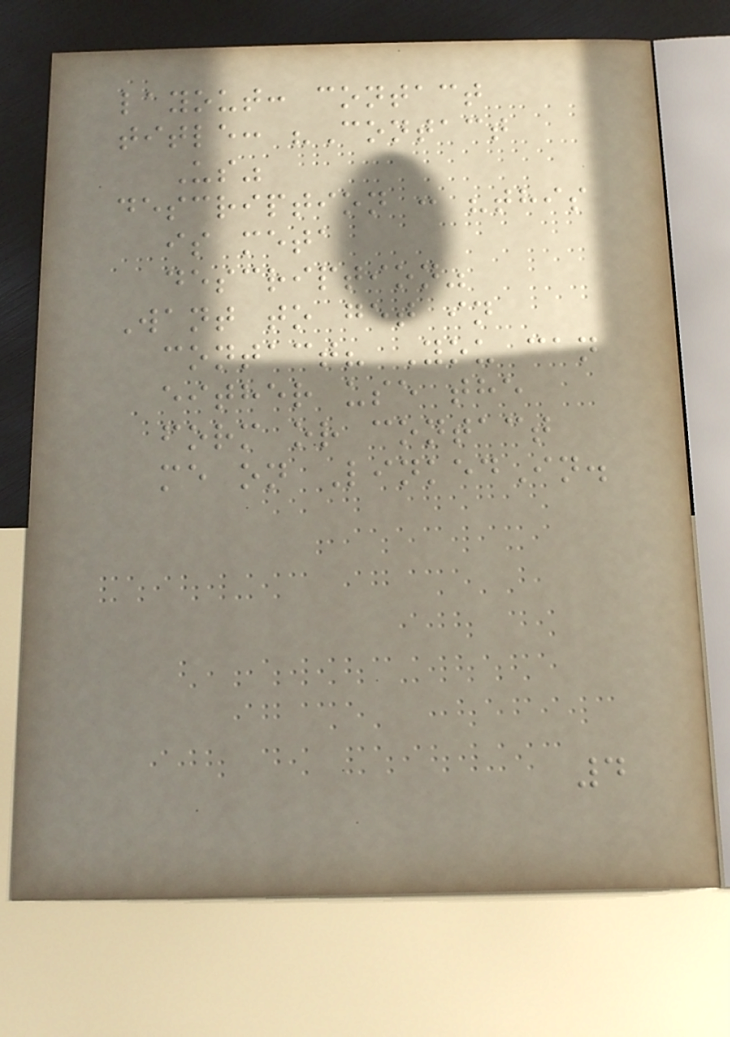layout: contact
title: "Contact
Us"
description : "this
is meta
description"
Want to get in
contact? You can
either use the
form or contact
me on LinkedIn.
4
